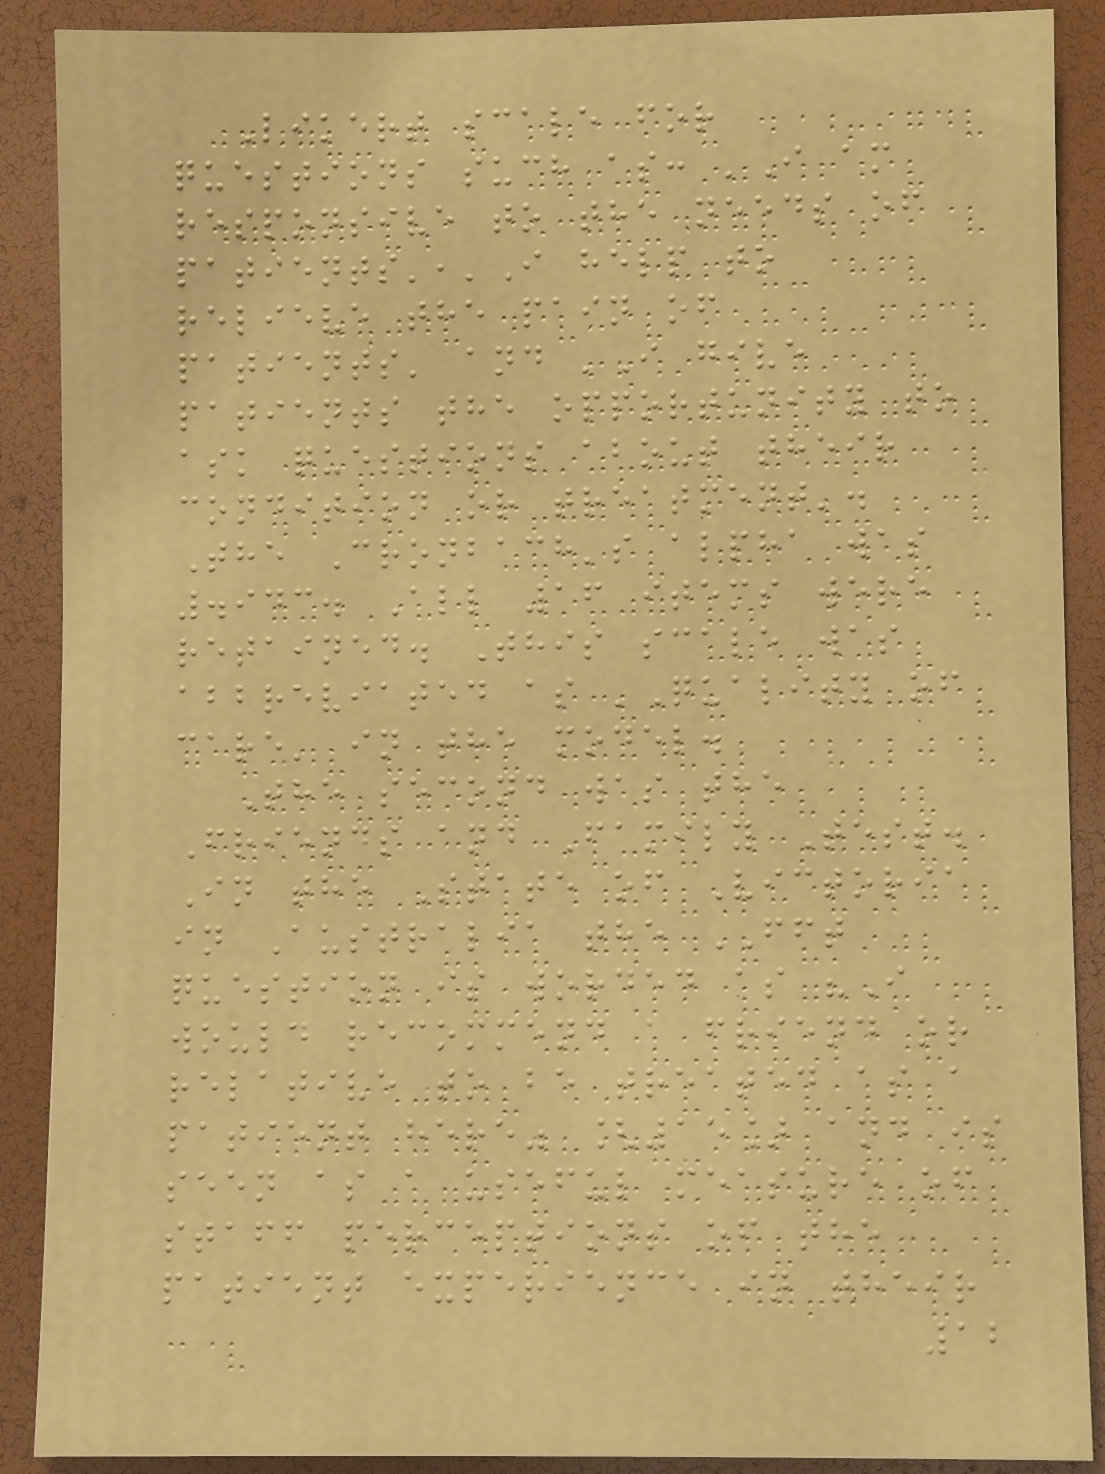Likert scale for
questions such as: 'I am
responsive to the needs of
patients','I help to
relieve the pain of
patients' and 'I give
patients the opportunity to
ask questions about their
condition or treatment'.
The Cronbach's alpha was
.943. All 16 items were
retained. This scale was
abbreviated as 'Quality of
care' in the model.
The second was the
Friends and Family Test.
In the State of Victoria
in Australia the FFT
question is worded as "I
would recommend a friend or
relative to be treated as a
patient here" [15] and is
seen as a useful measure of
staff perceptions of the
patient experience in their
12
